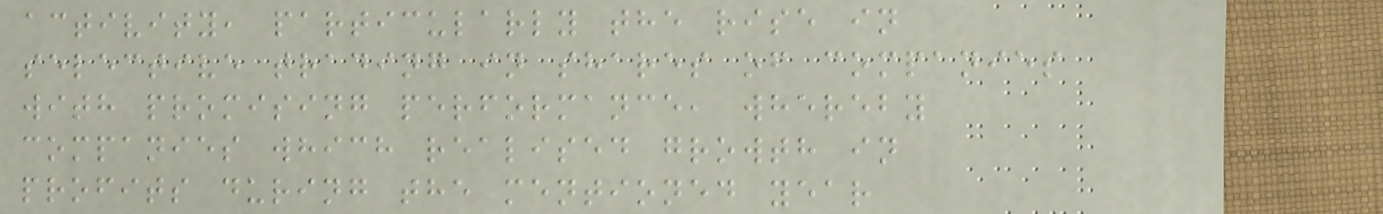activity, particularly the rise in
selective trading in shares of companies
with promising performance, whereby
companies which realised growth in
profits during the mentioned year
